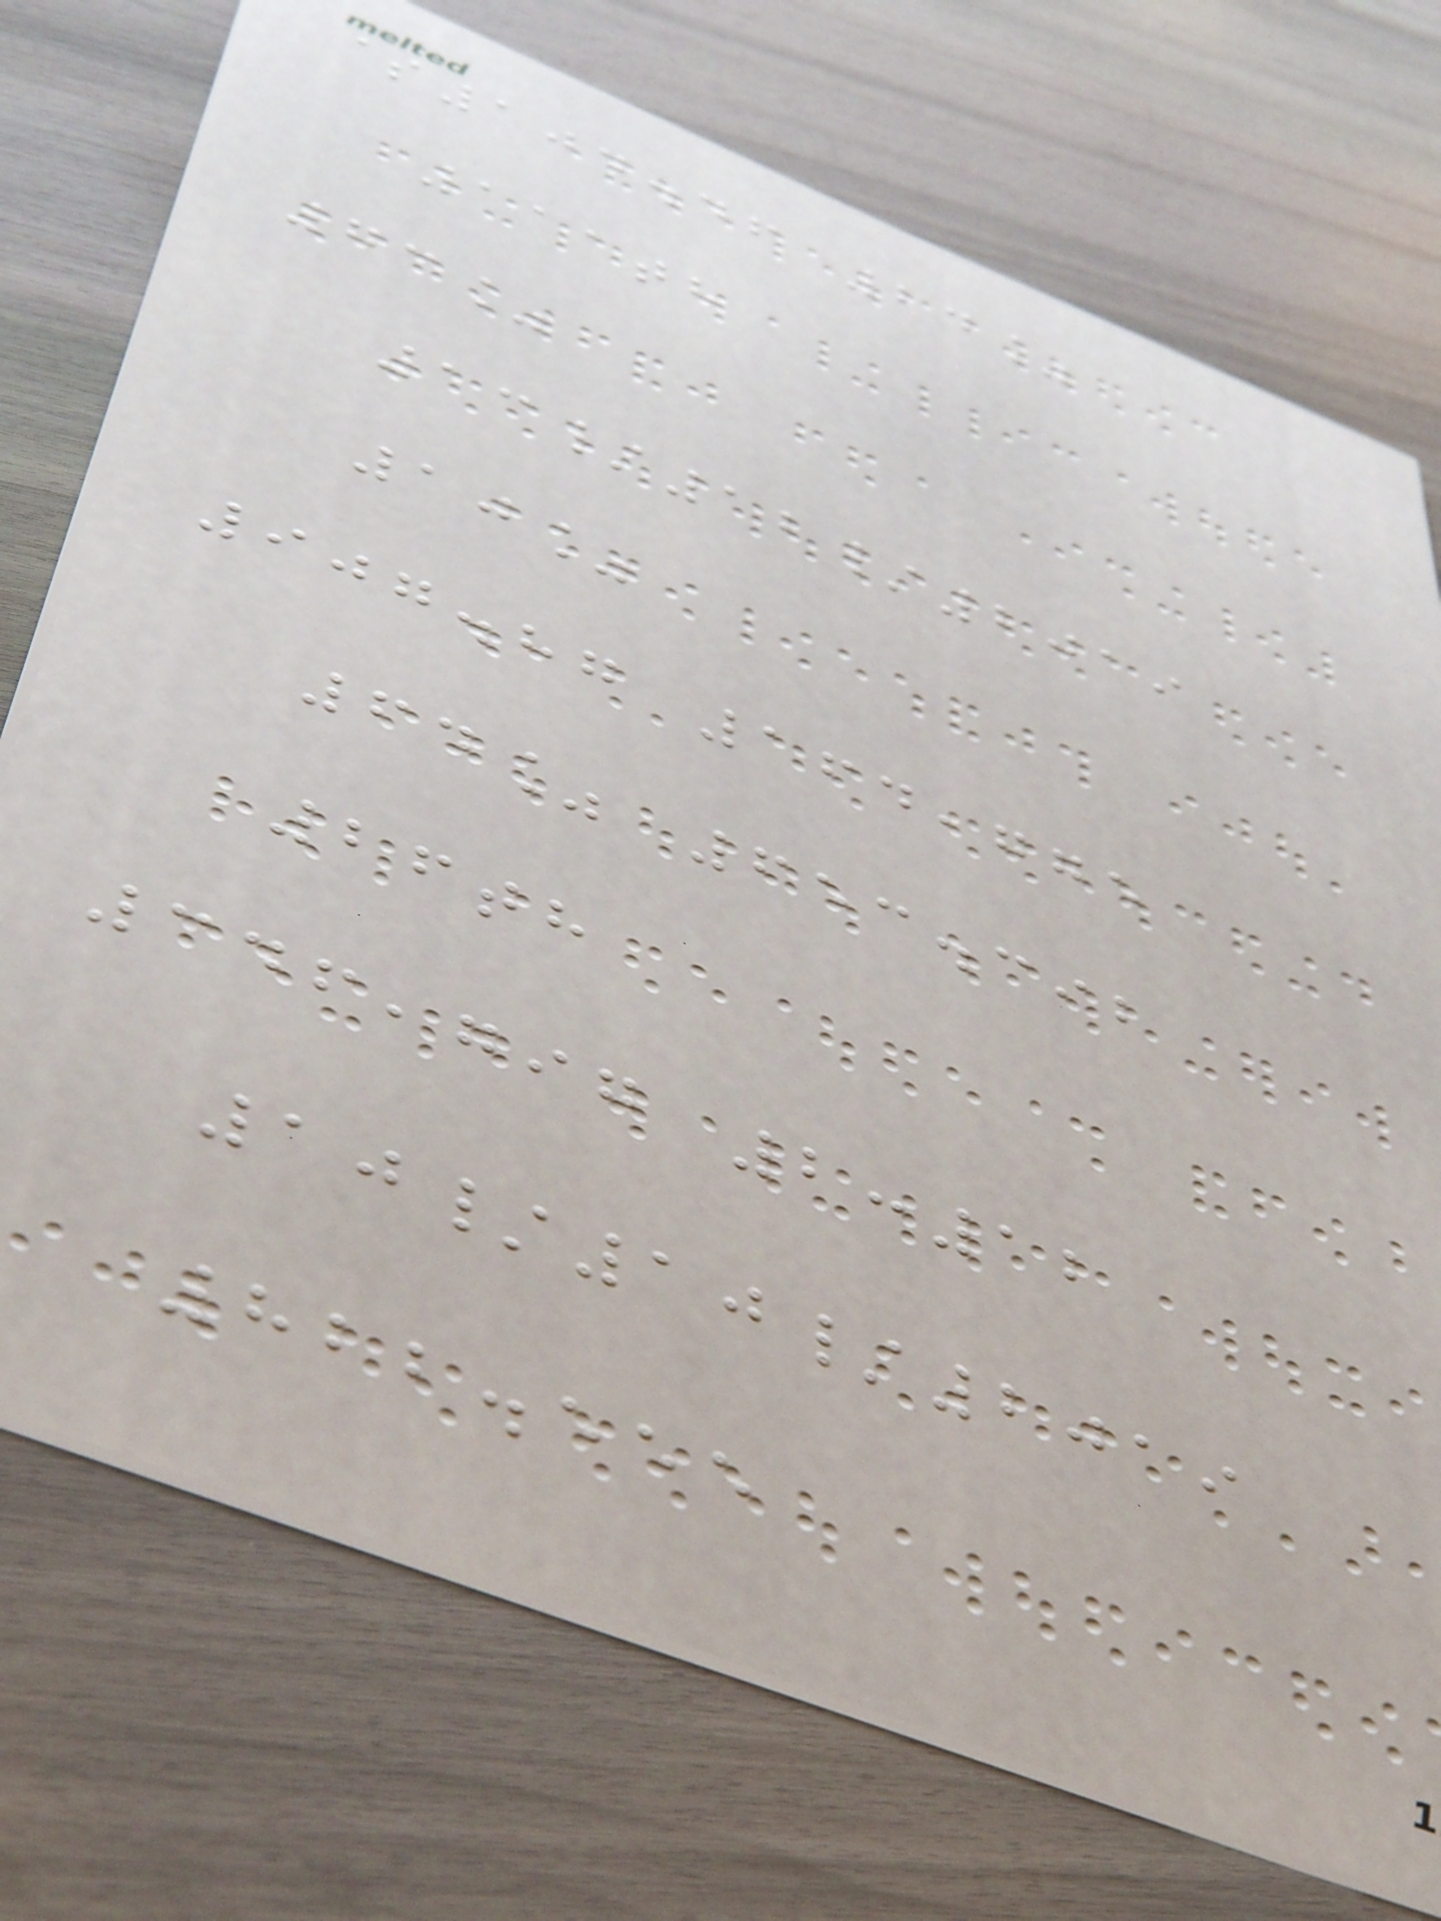$104.46 24%
111th
73%
13/12/2019
10%
907.87 164,775
64% 653.392
26th
346,797 2:12
10/10/2019
822.555
